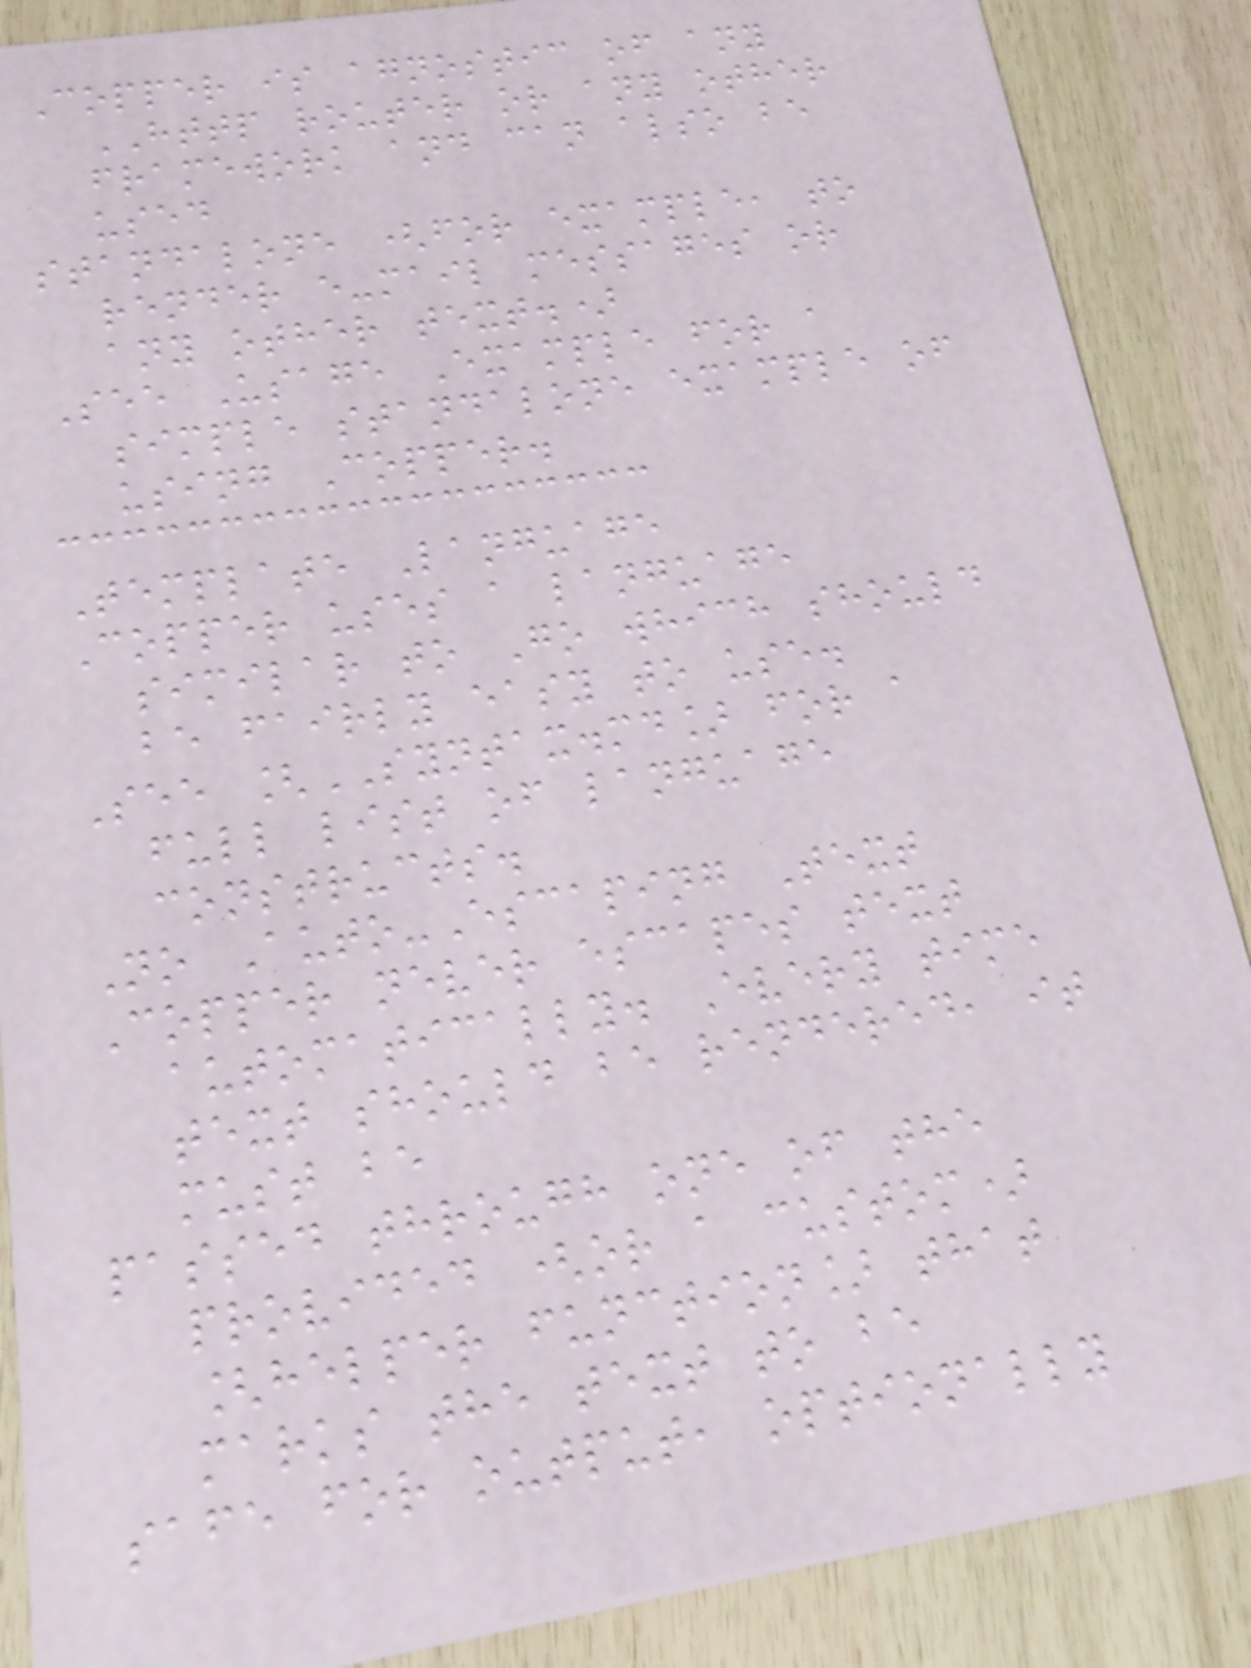Copper is agnostic of any
HTTP router or any other
framework and can also be
used
standalone (for example, to
render e-mail messages or
any other text.)
See Usage Example for a
simple standalone example of
using Copper.
Template Language
Copper uses a language
similar to Go which should
be fairly easy to use.
See [SYNTAX.md] for a
full list of language
constructs.
No Auto-Escaping Text
Copper never escapes text
automatically. Every time
text should be rendered, it
must be
passed through one of the
provided (or a custom)
[helper function] that
marks the text to be
safe for output, optionally
